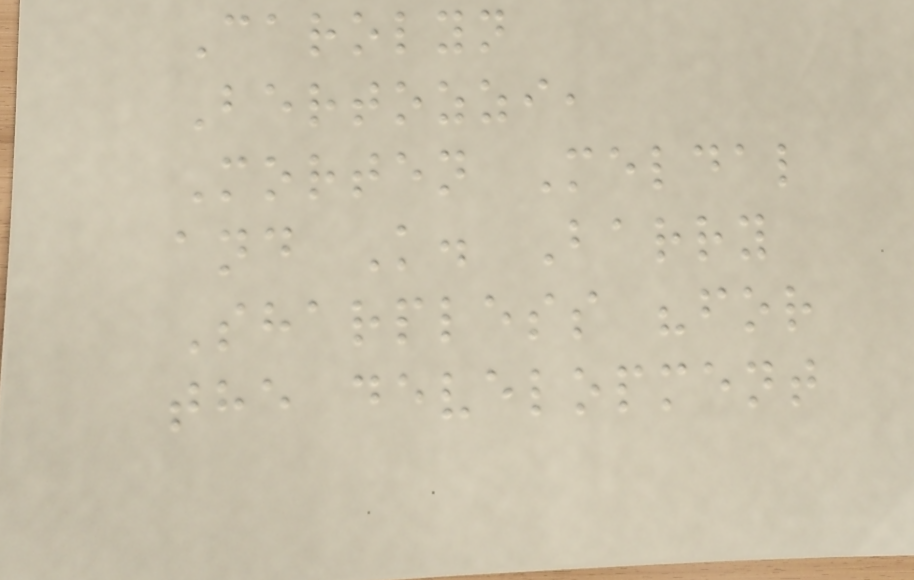Carolyn
Bertozzi,
Morten Meldal
and K. Barry
Sharpless "for
the development
